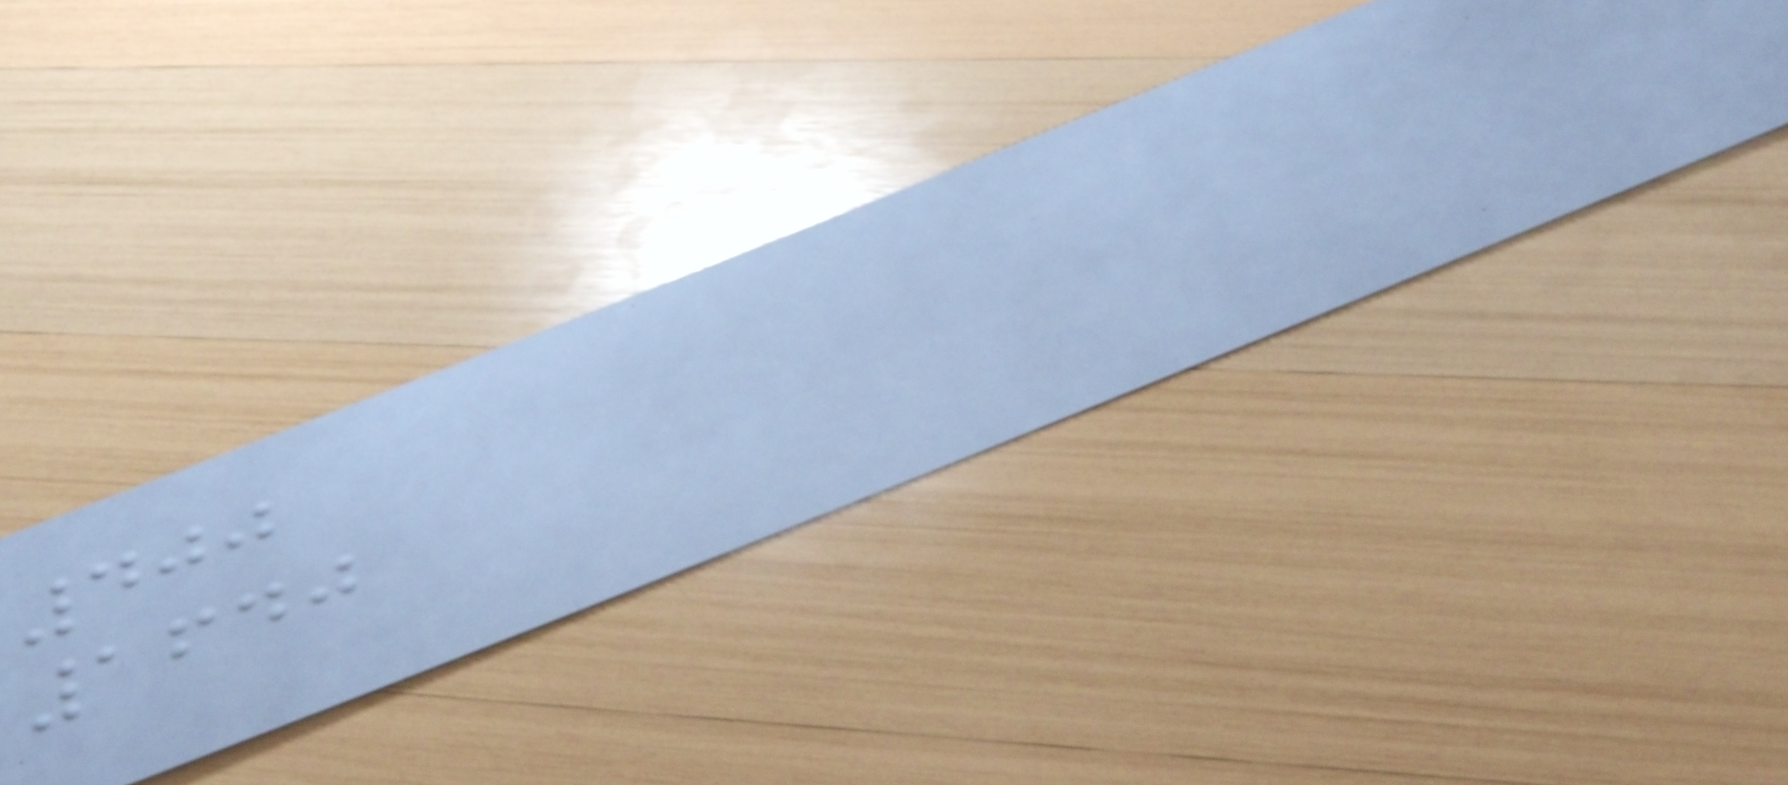400
1640
